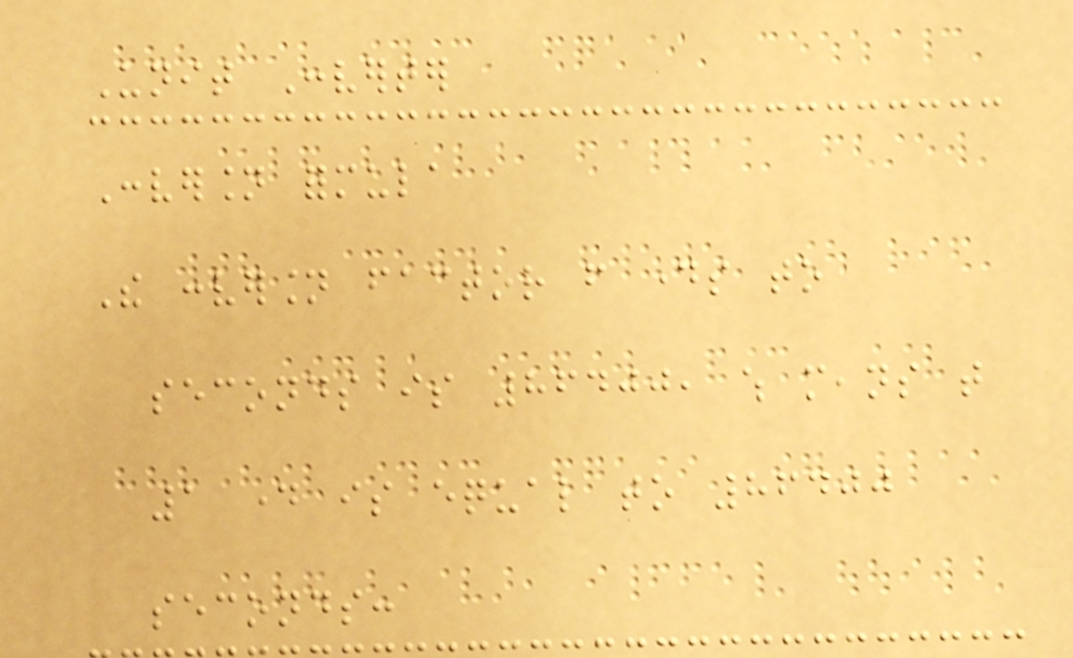Unit Converter
Conversion formula
The conversion factor from days to
seconds is 86400, which means that
1 day is equal to 86400
seconds:
